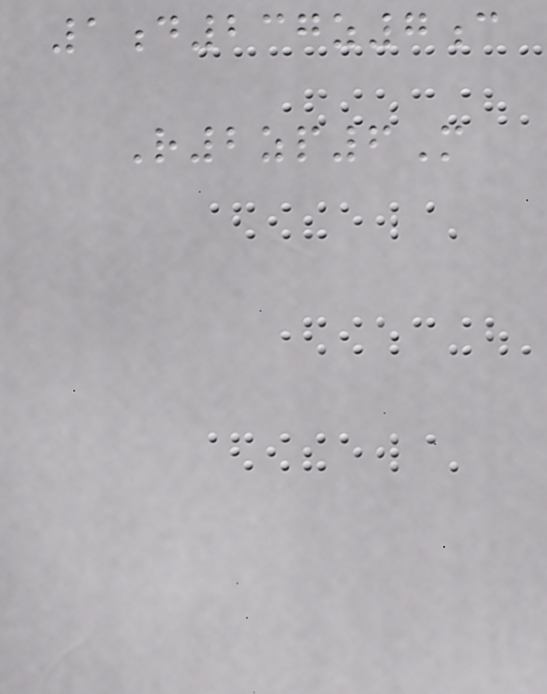1d237z7c
R2zp6M
